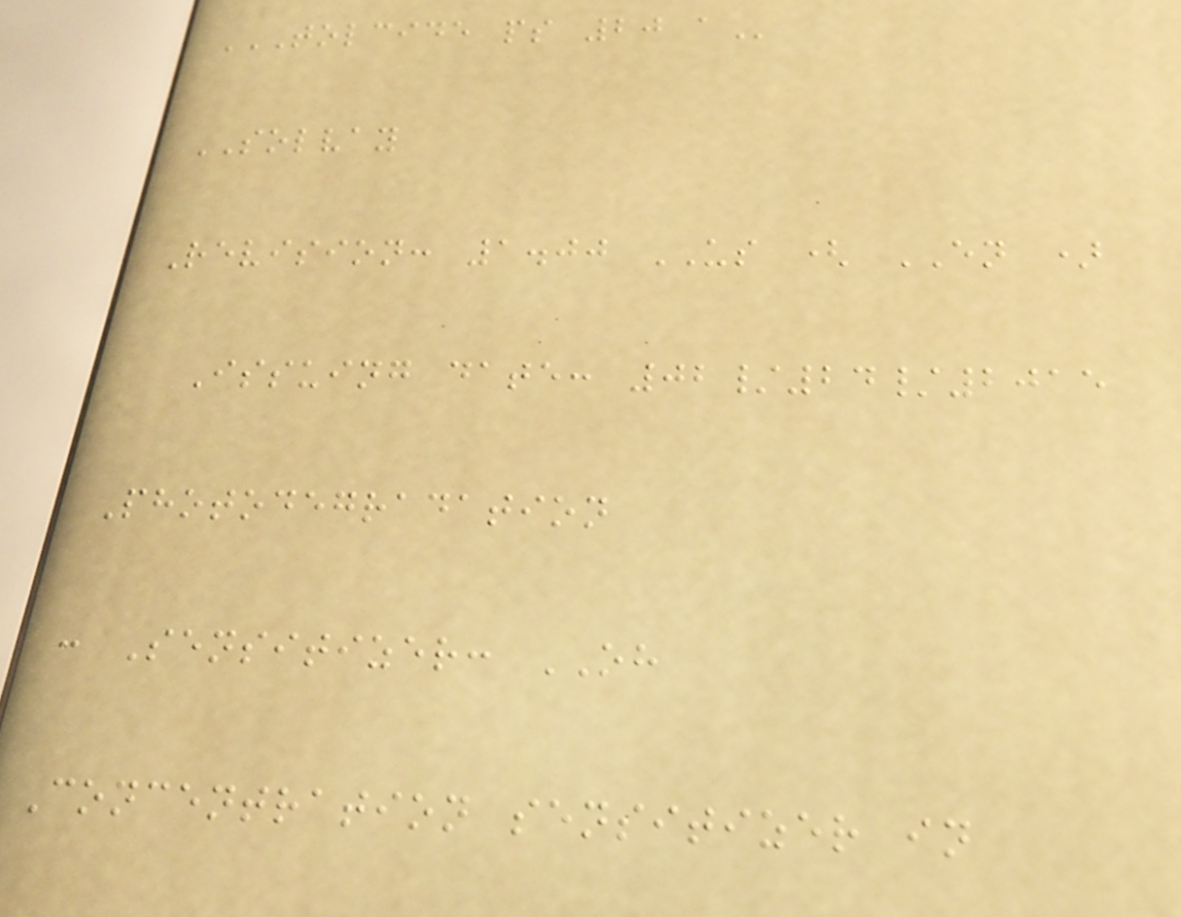TOLCIDE PS 20 A
SOLVAY
Revision: 1.00 US ( EN )
Issuing date: 02/24/2015
Photodegradation
: Sensitizer: OH
Concentration sensitizer in
